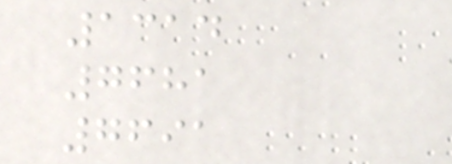1314
7681
7691
